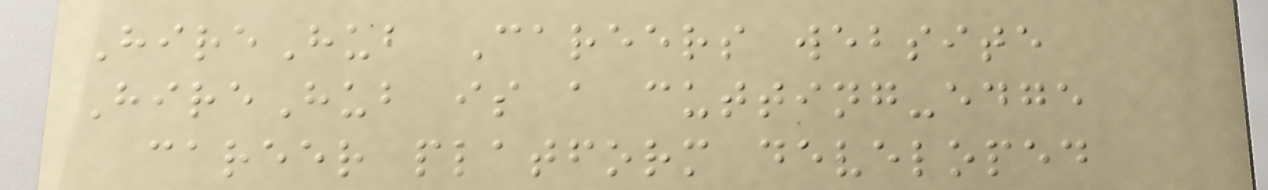HireHub Careers website
HireHub is a cutting-edge
career platform developed
